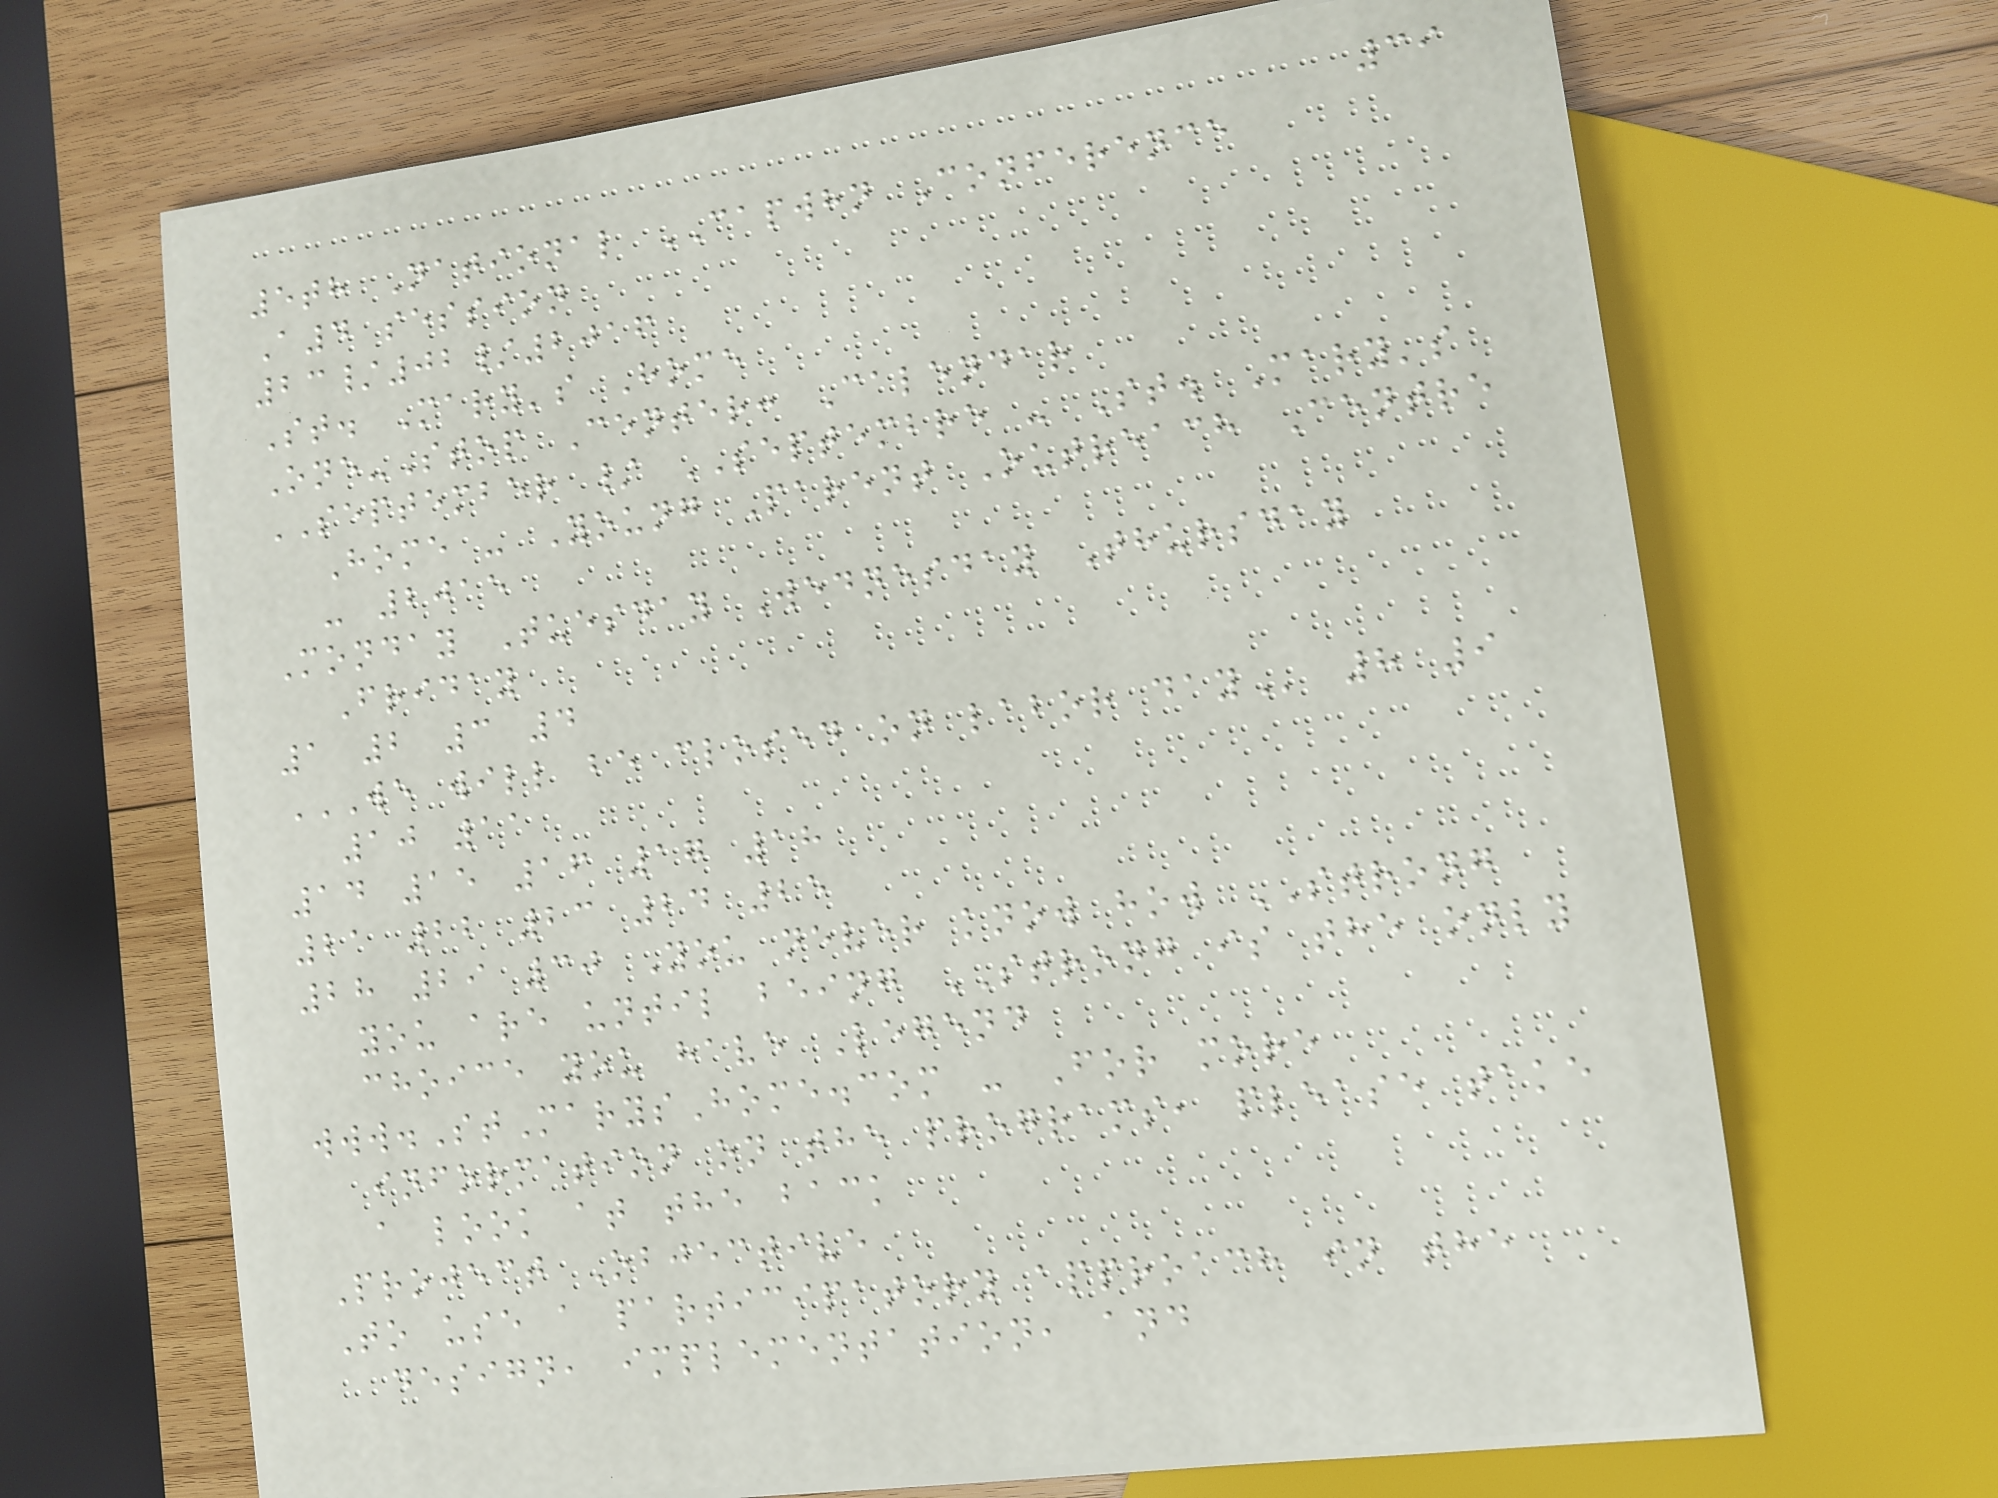39
5th National CAPWHN Conference
A4 session
23/02/2016
St. Mary's Home
One-Stop Center: Calendar
SEPTEMBER / SEPTEMBRE - St. Mary's
Home - Young Parent Outreach Centre
- 2015
Monday Tuesday Wednesday Thursday
Friday
1 2 3 4
WE WILL BE CLOSED ON LABOR DAY 8 9
10 11
14 15 16 17 18
21 22 23 24 25
28 29 30 You never know how STRONG
you are until being STRONG is the only
choice you have Legend
www.StMarysHome.com - For more
information on the programs, please take
a look at the back
Project Objective
To use a participatory approach in the
design, implementation, and
